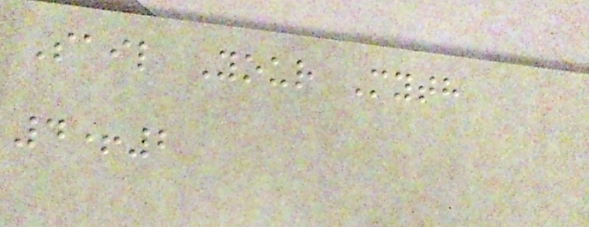Sail Your Myth
4+2
